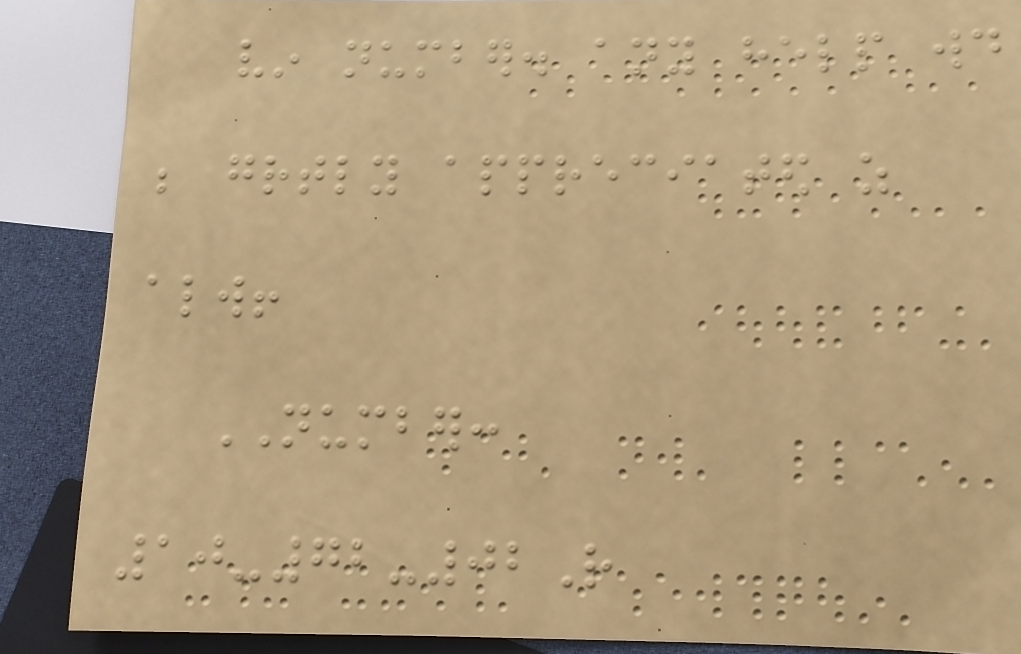vin number. any help would
be greatly appreciated as
always!
NUMBER:
10-72-02R
